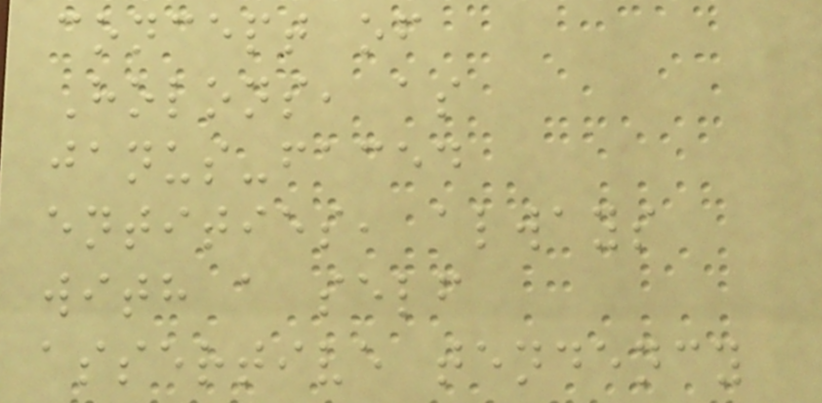concept of
Holons, as
janus-faced
entities, always
with a self
assertive tendency
